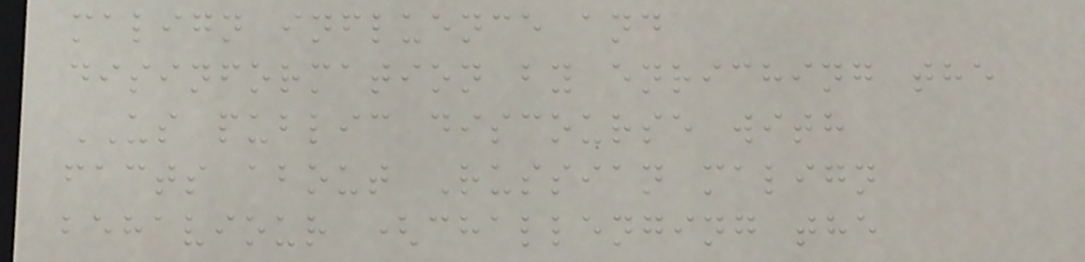malign influence and
disinformation by enriching the
US public discourse with
facts about Russian malign
behaviour (challenging the
